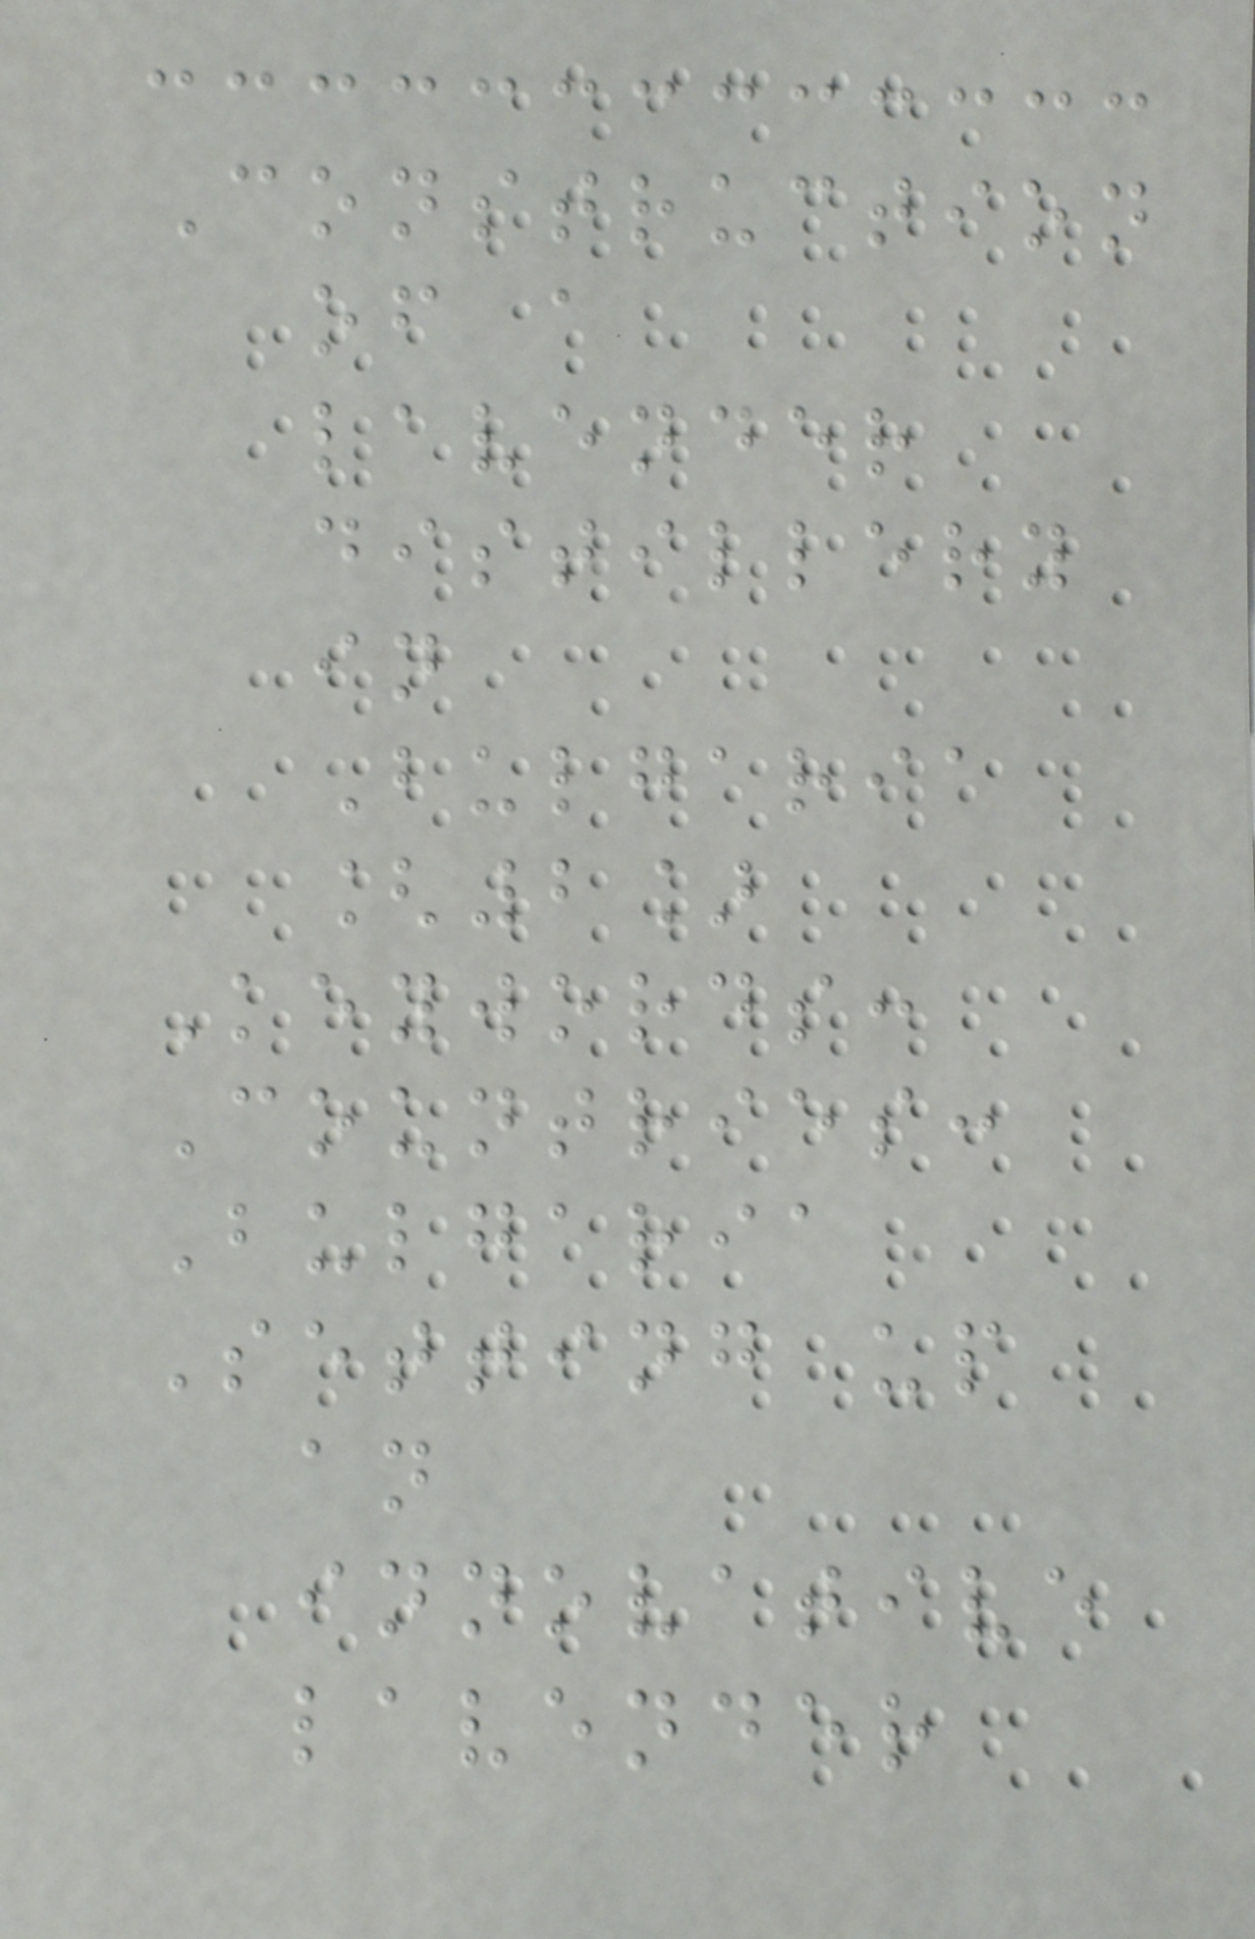Construction
of a
lavender
distillery
in
Bulgaria
[2]
Keywords:
Countries:
Bulgaria
Setting up
an
innovative
lavender
